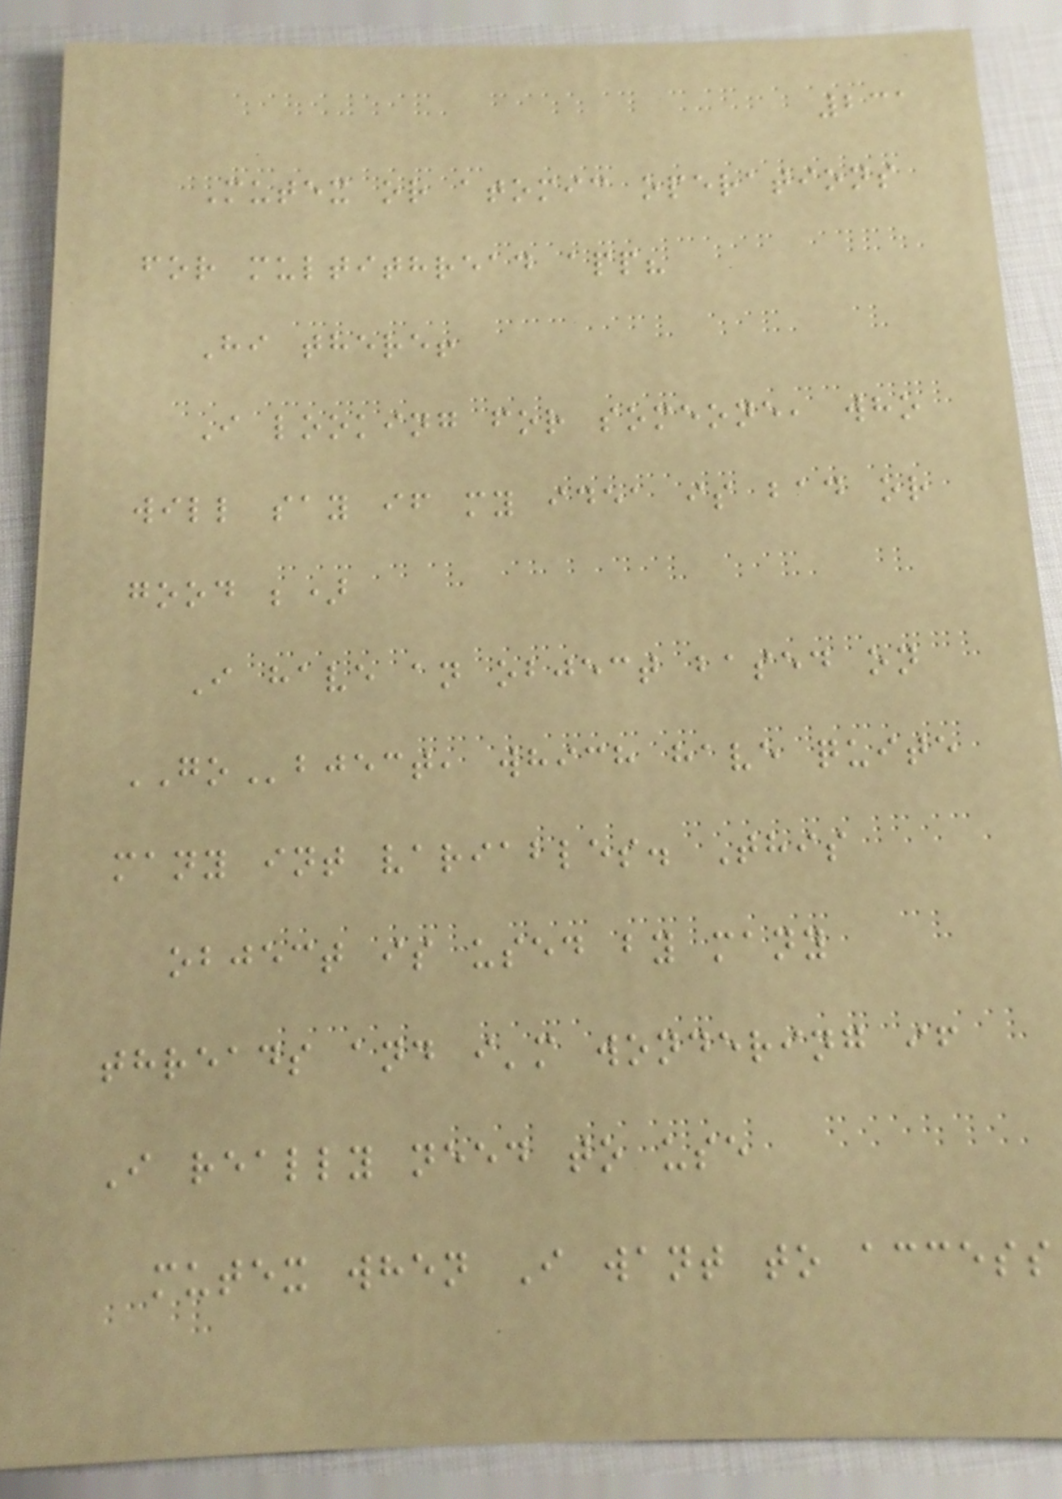231
Mutex or atomic operations
for multithread app?
Hi there!
I looking for someone, who
will say if my idea is bad or
good ;)
I have an object based on
GObject, which have quite
many int variables. This
object is used by many
threads and i'm wondering if
I really need to use
mutex when I want to access
